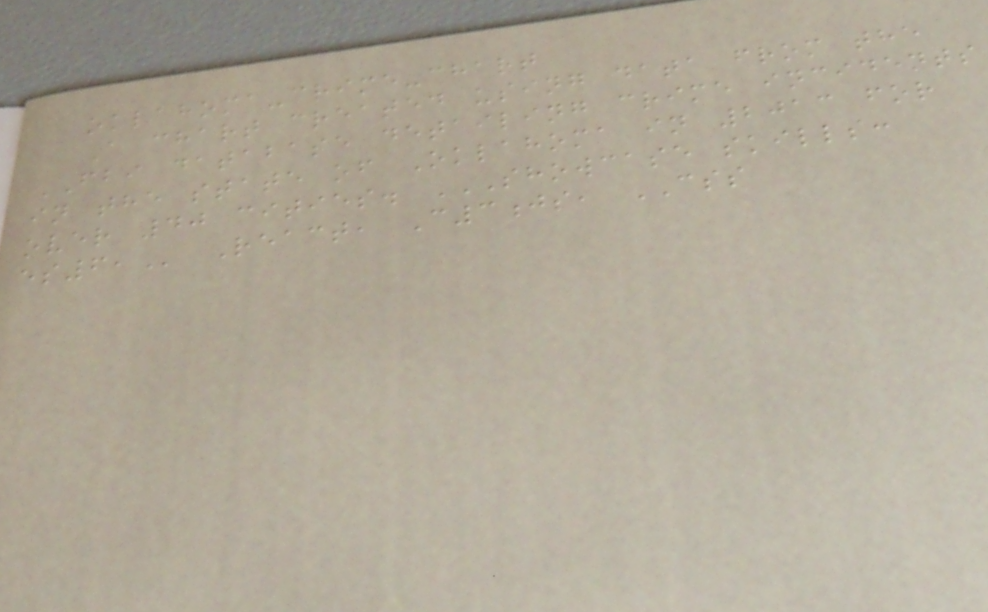oklahoma-crime-chart
A chart created using data from the
FBI database detailing crime incidents
in the state of Oklahoma in 2013 for
over 40 cities. SHOWCASE SKILLS:
ES6, React, C3js, CSS
